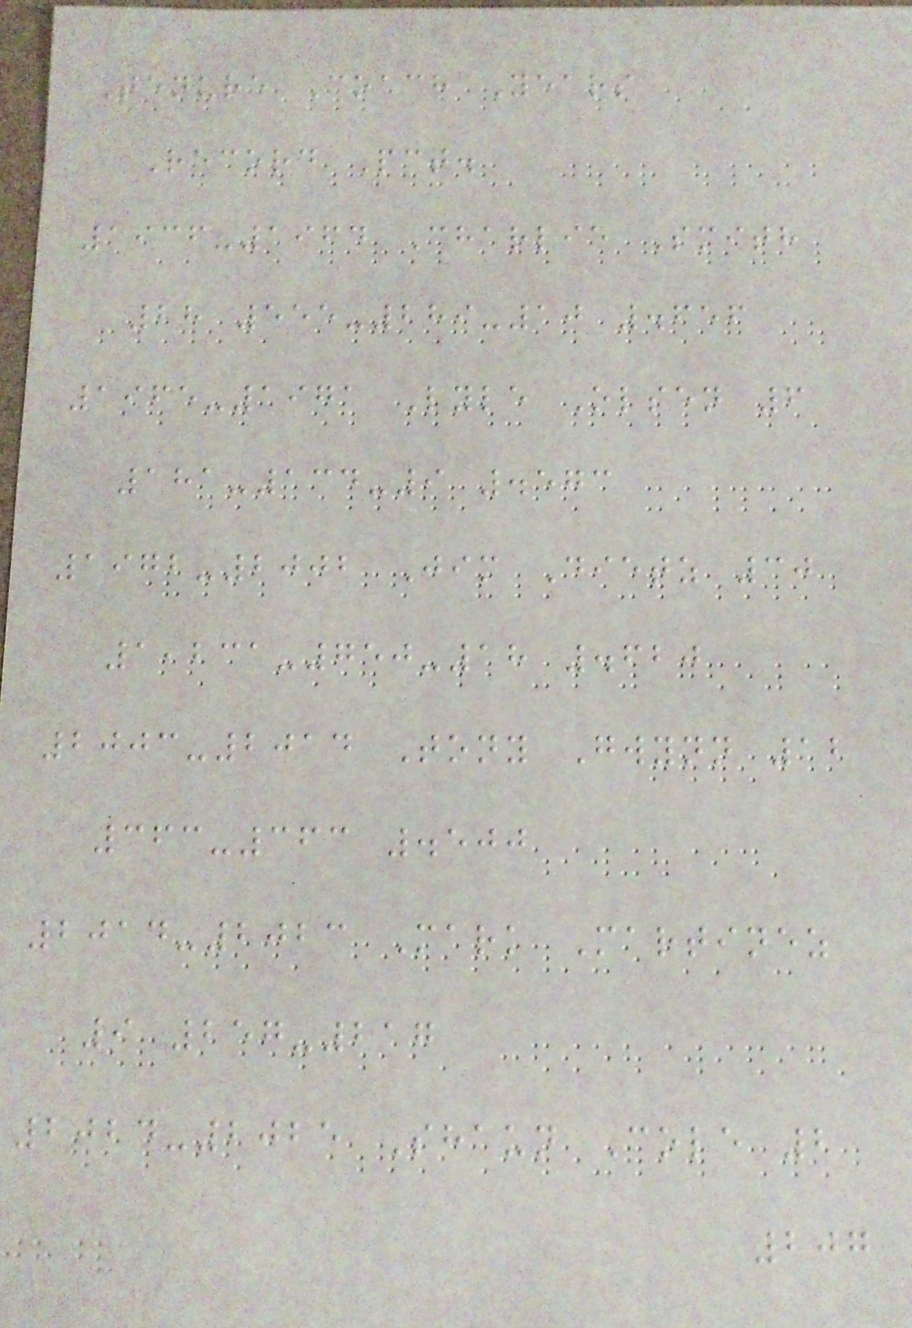Tenure Coach Years
Record Pct.
1936-1964 Charlie Smith
28 555-289-10 .656
1965-1971 Lyle Olsen 6
181-134-9 .573
1972-2002 Jim Dietz 30
1,231-750-18 .620
2003-2014 Tony Gwynn 12
363-363 .500
2014-2023 Mark Martinez
9 257-217
2024-2025 Shaun Cole 2
207
